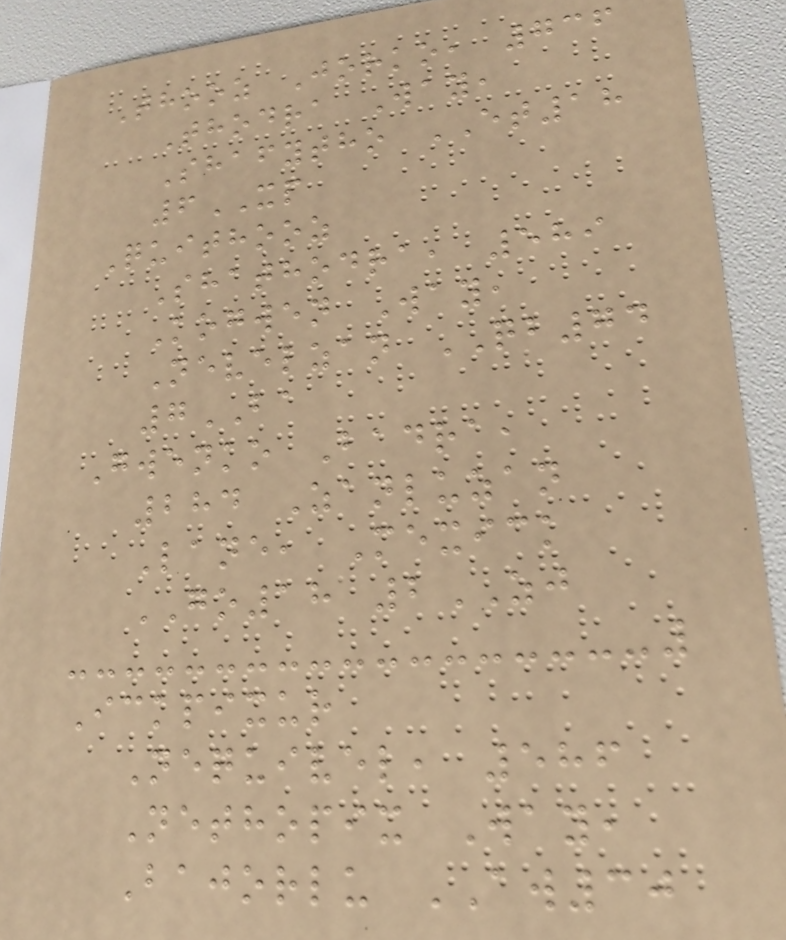Thooz Jorko, 736
Thodra Way,
Shafytho ET18
6XP
Quithooz
Shathodra, 589
Kogwen Way,
Nevelzan QB74
7BA
Gwenko Badra,
284 Zanluzan
Lane, Mexick
GO18 2ZJ
Ickpixur
Nequivel, 586
Nethopix Way,
Bajorlu AW30
